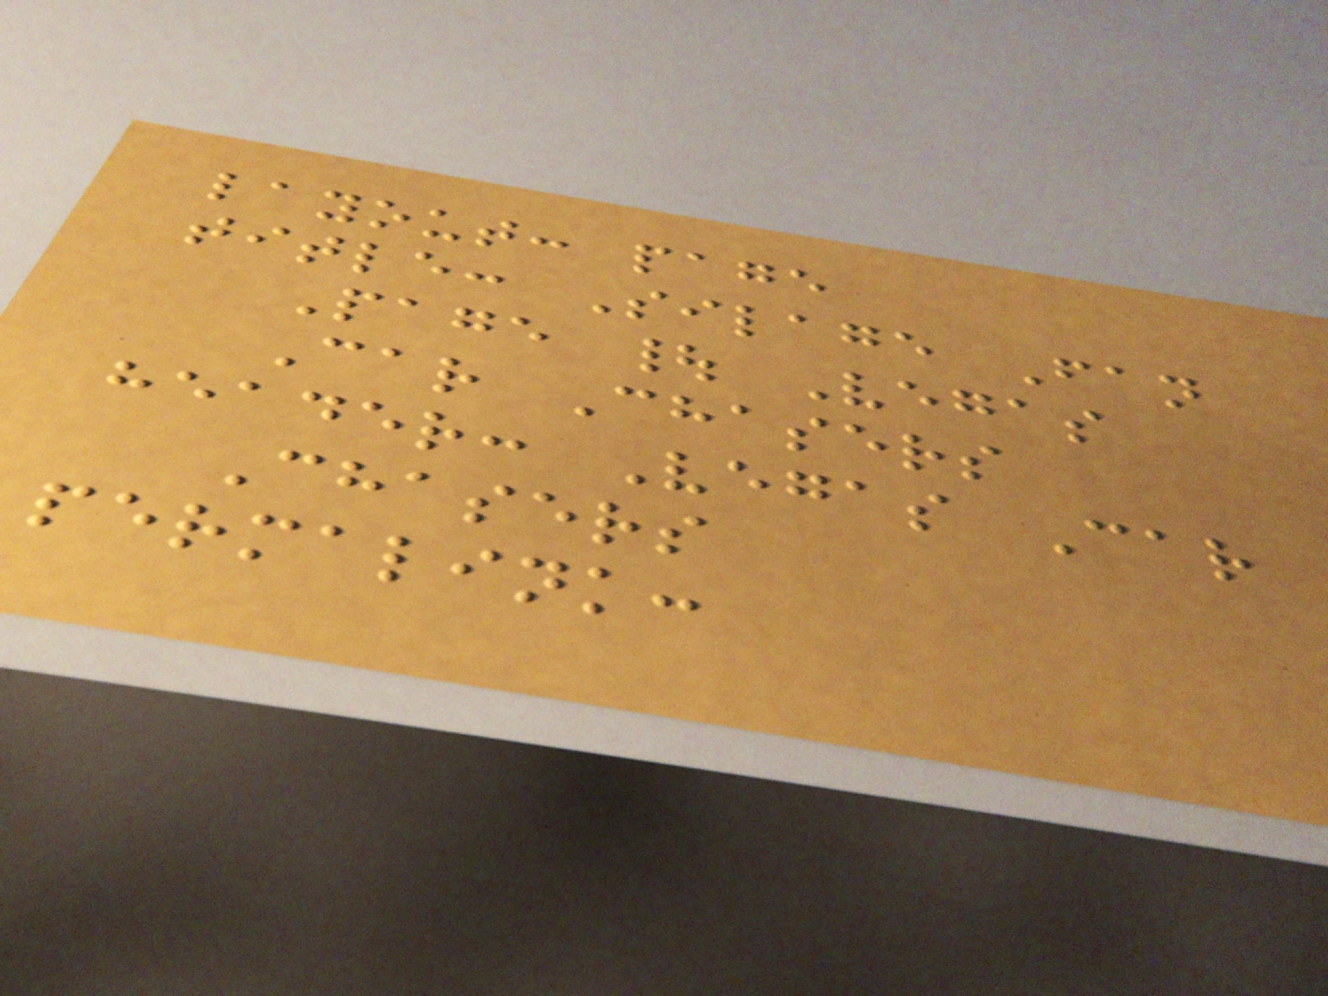layout: page
title: Silage Fan
Page | Vegas
Car Chasers
header: Vegas Car
Chasers
permalink:
